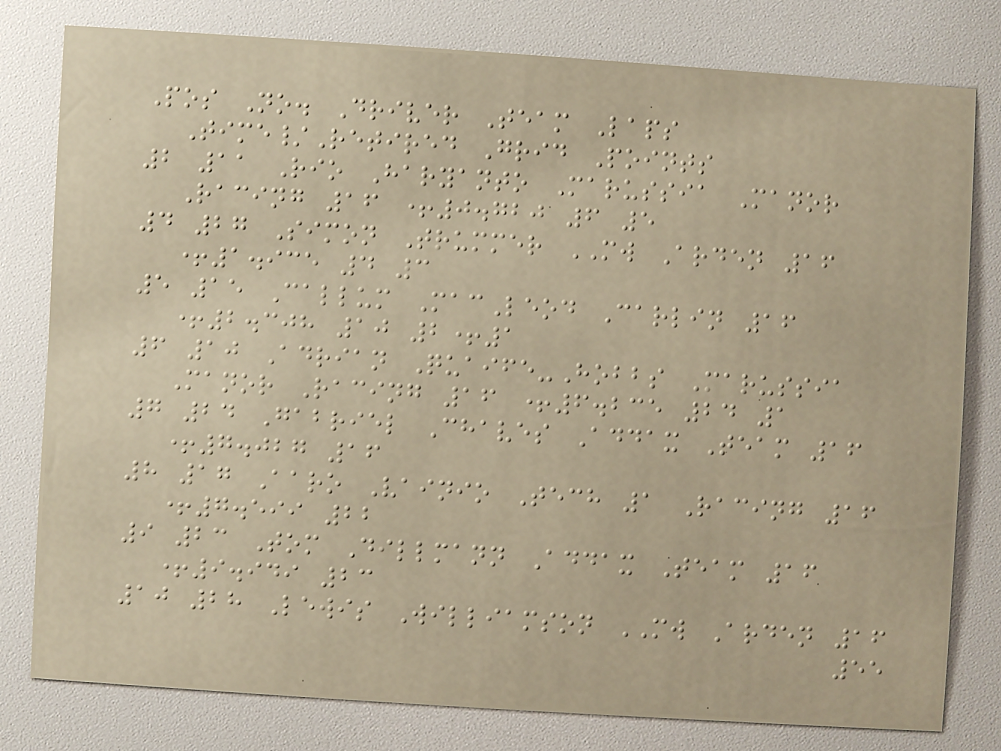Pos No. Driver Team Laps
Time/Retired Grid Points
2 11 Rio Haryanto Marussia Manor
Racing 16 +0.720 6 5
4 27 Simon Trummer MW Arden 16
+1.935 4 3
5 15 Callum MacLeod Carlin 16
+2.308 10 2+1
6 10 Adrian Quaife-Hobbs Marussia
Manor Racing 16 +6.235 24 1
7 24 Gabriel Chaves Addax Team 16
+7.027 16
8 17 Aaro Vainio Tech 1 Racing 16
+7.599 22
9 23 Tom Dillmann Addax Team 16
+9.949 23
10 28 Lewis Williamson MW Arden 16
55
